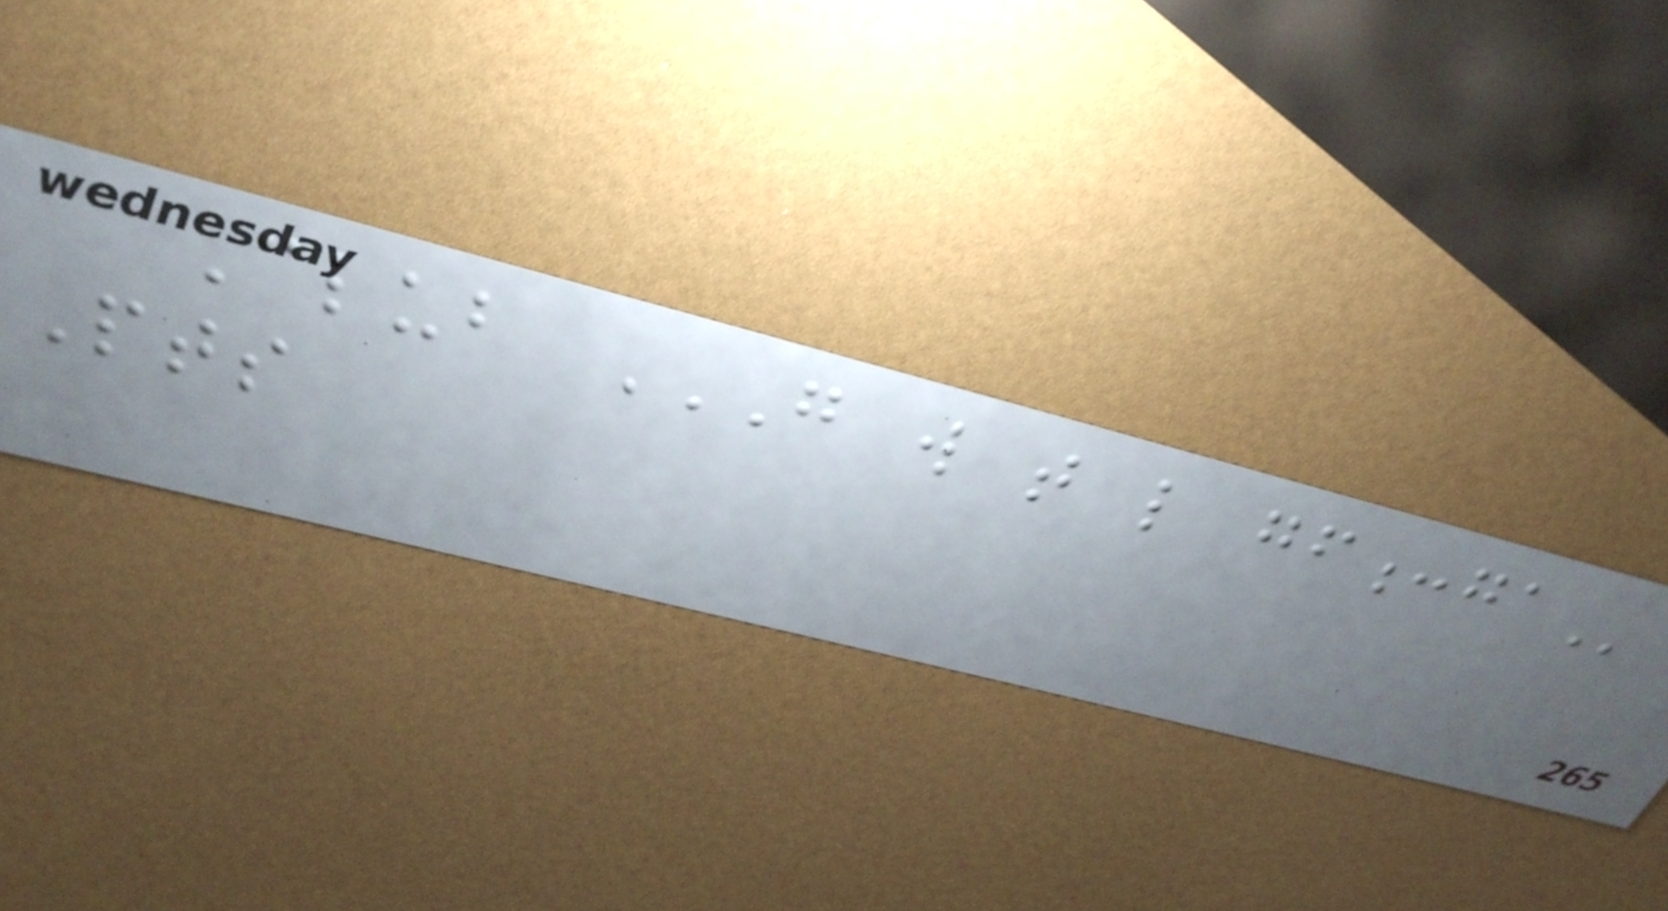Club G W T L GF:GA
Pts
